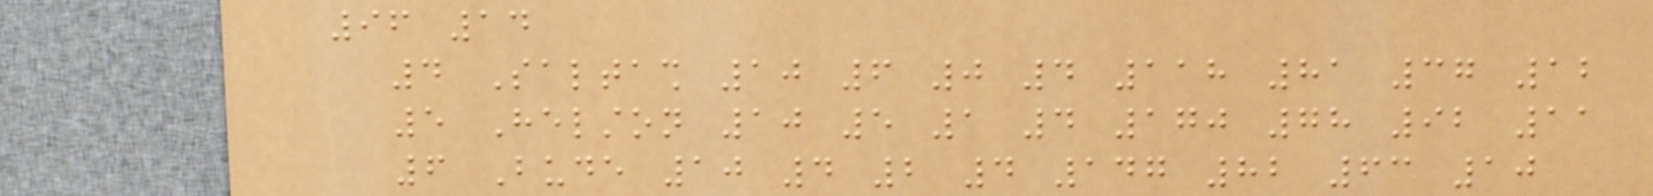96 14
4 Saltash 10 6 0 4 118 81 37 12
5 Helston 10 5 1 4 170 78 92 11
6 Bude 10 4 2 4 147 82 63 10
